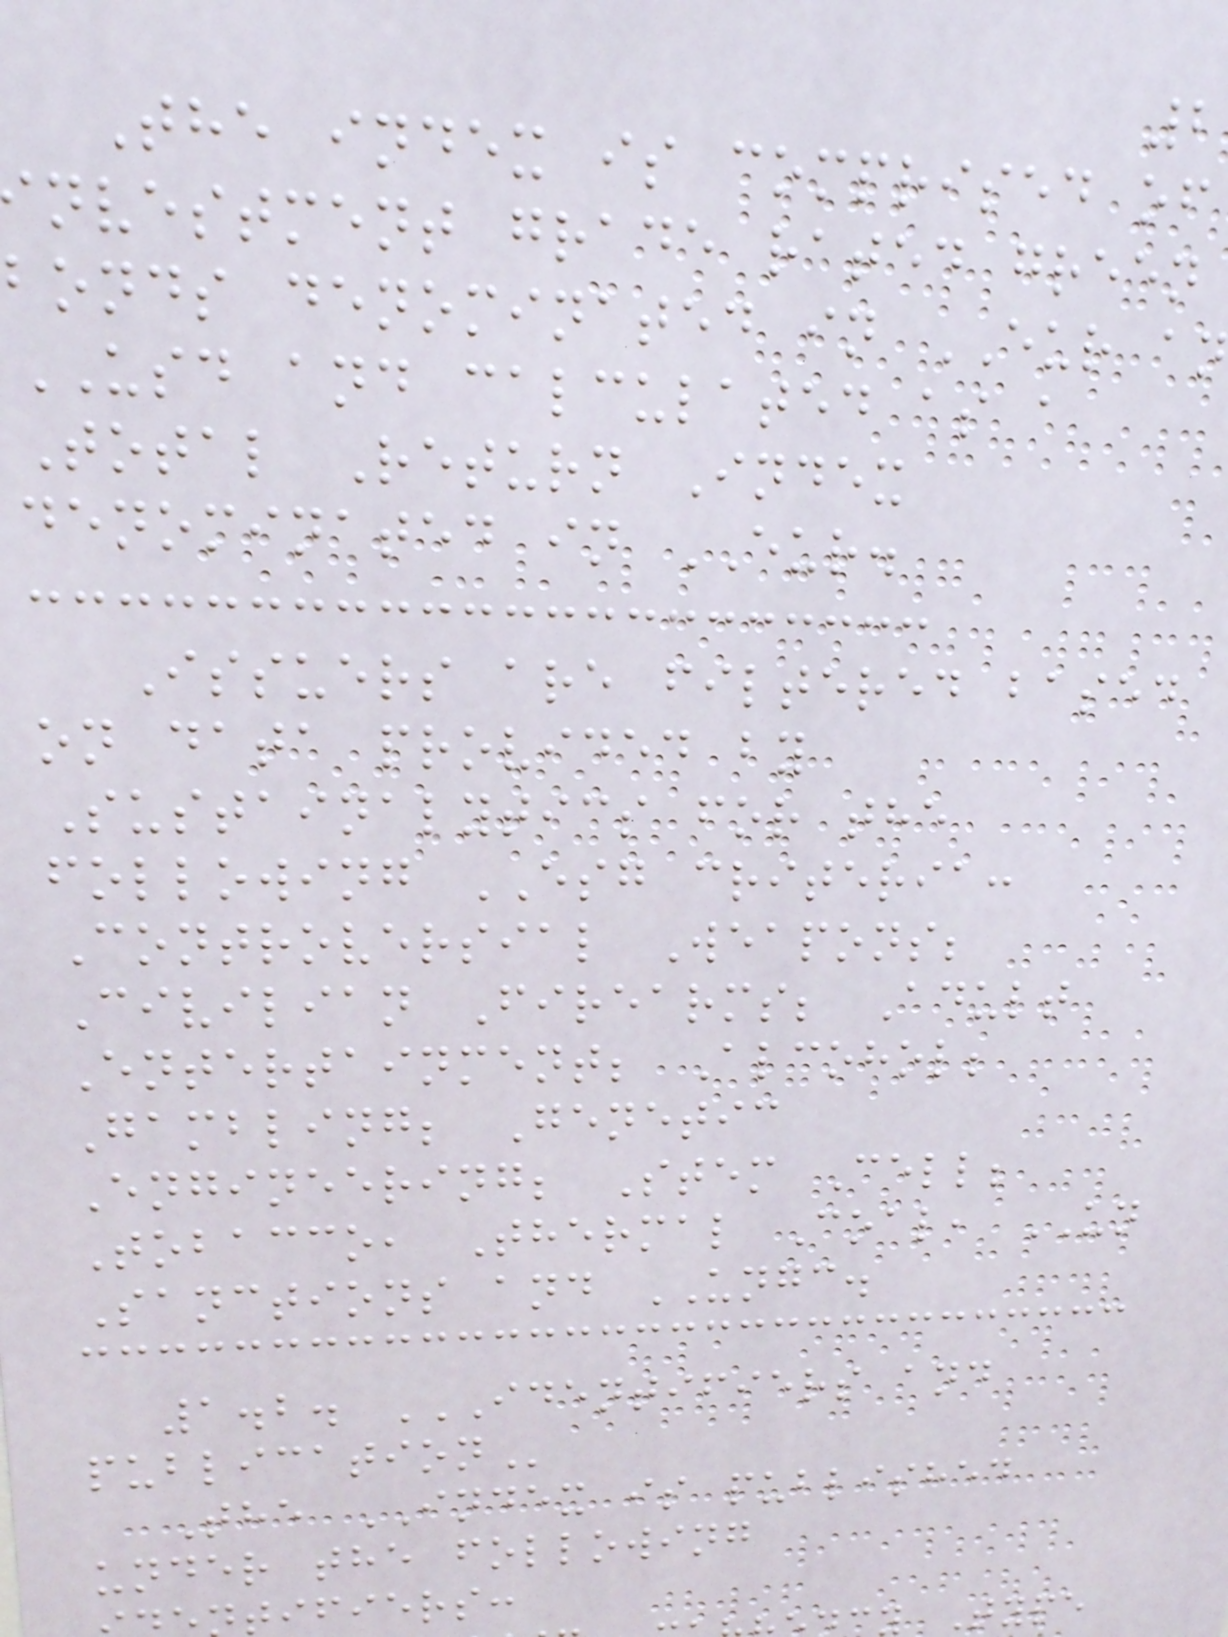The index is comprised of
nvestment grade rated green
bonds denominated in EUR a
USD and calculated as a
Total Return Index
denominated in EUR.
Issuers are filtered based
on data provided by
Sustainalytics for the
following ESG criteria:
Controversial Weapons;
Civilian Firearms; Adult
Entertainment; Alcohol;
Gambling; Genetic
Engineering; Stem Cell;
Tobacco, Thermal Coal, UN
Sanctions and UNGC.
1.2. IDENTIFIERS AND
The INDEX is published
under the following
ifiers:
